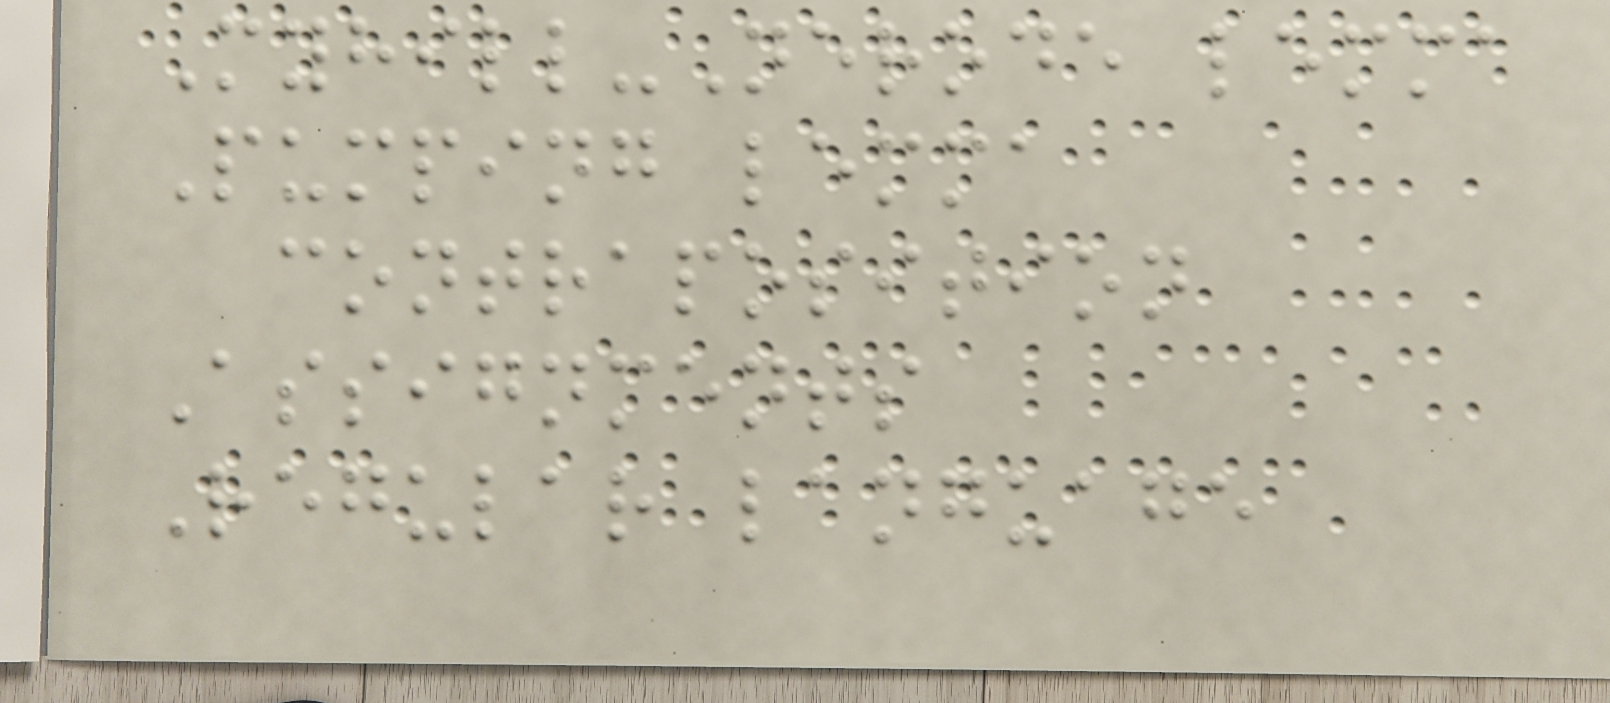Myhill-Nerode lemma
Pumping lemma
contraposition
Assignments
Regular language
